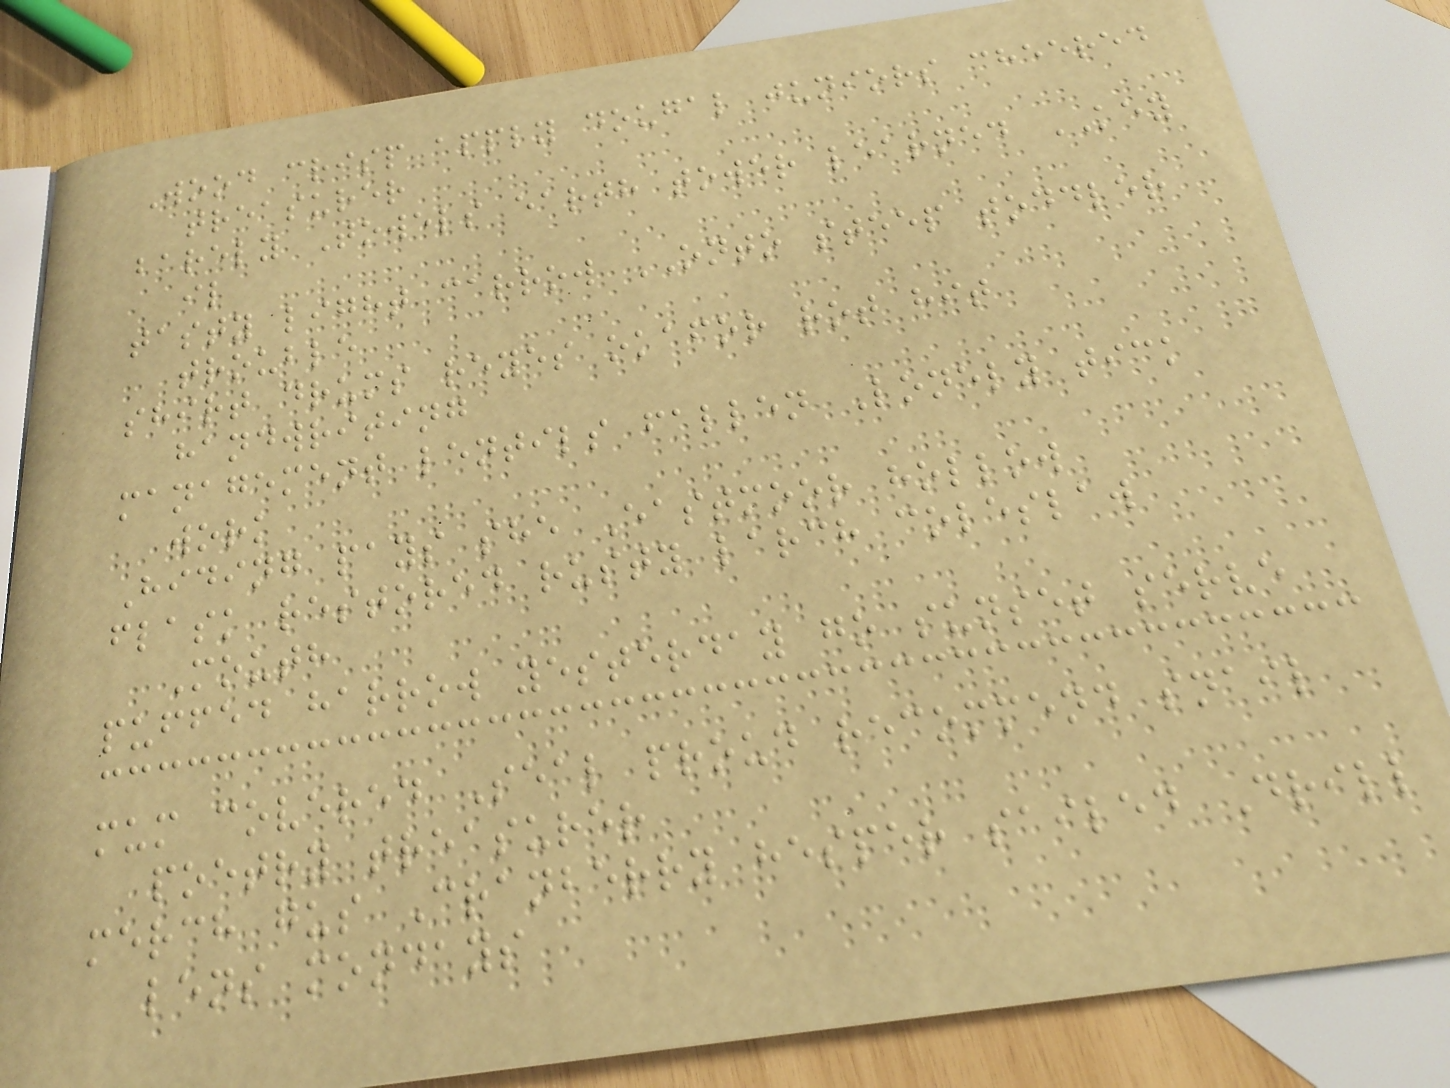Wood crisp apply dougal juniors cheered
treasurer
barely Towels earth tower learned KEY
il
tasty light carrow ONTO steep toddler
trouble
shirt drums reyes okafor rot hit
handwriting
management lentils fallen Lonely tick
work
Hiding pays she Eastmoor hollow
flask restored rusty larch coleslaw
Mouth
puffed harrow yesterday go sunset serve
mum covered Seal proud recommend snail
poetry treasurer
merch gus Cranberry hesper sailed Drill
lens mondays
